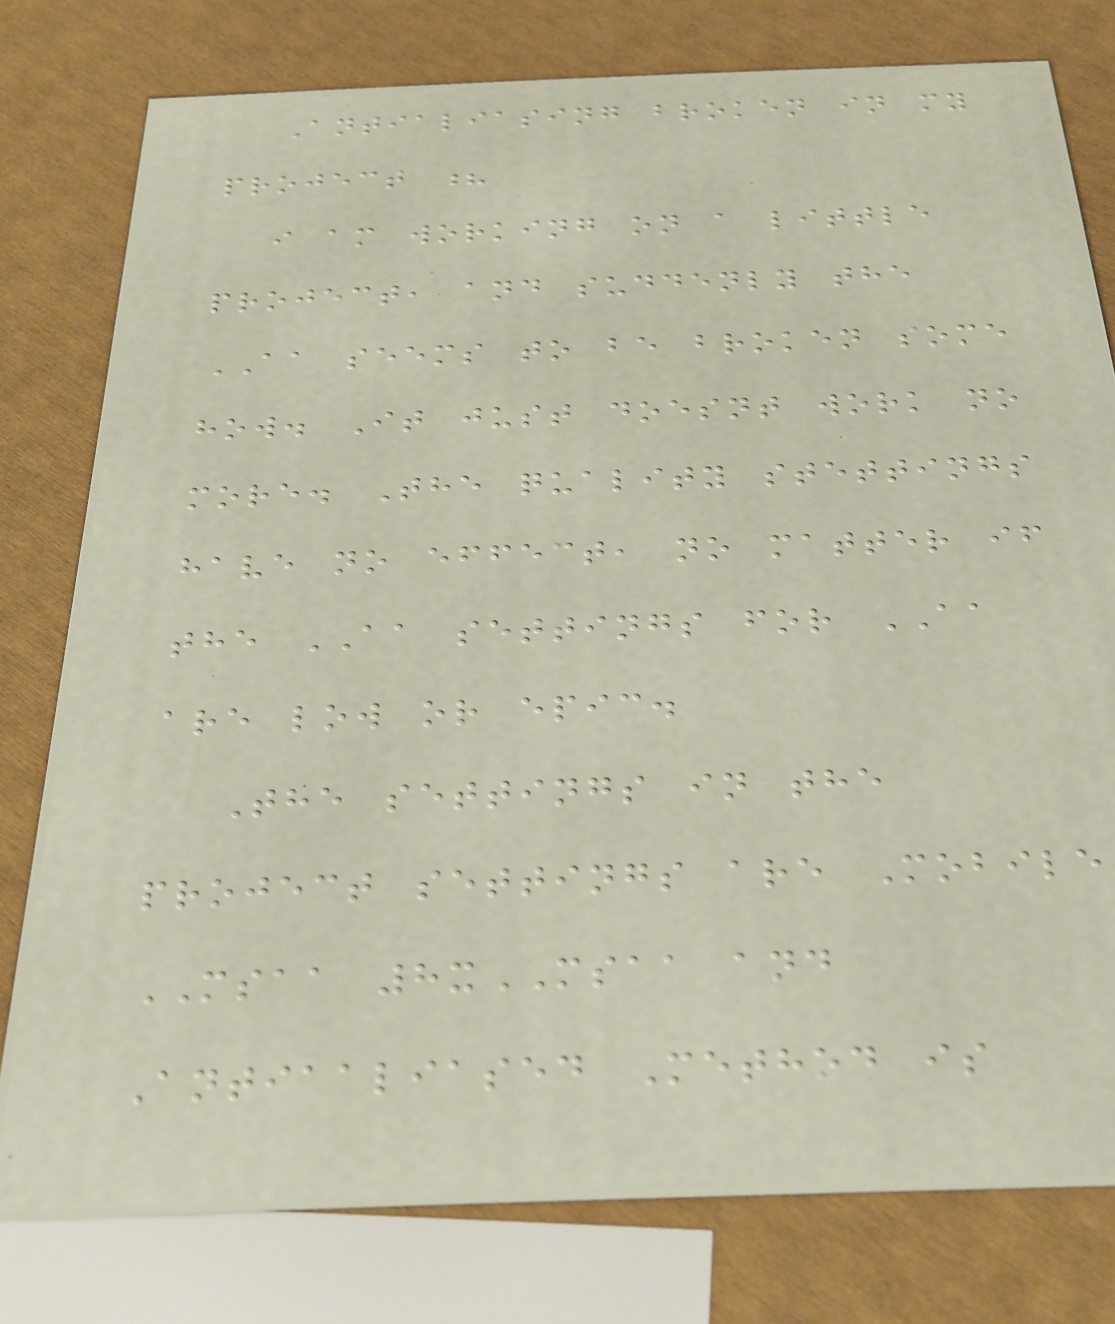Antialiasing broken in my
project ?
i am working on a little
project, and suddenly the
AA seems to be broken some
how. It just doesnt work no
more. The quality stettings
have no effect, no matter if
the AA settings for AA
are low or epic.
The settings in the
project settings are Mobile
MSAA 8xMSAA and
Antiaaliased Method is
